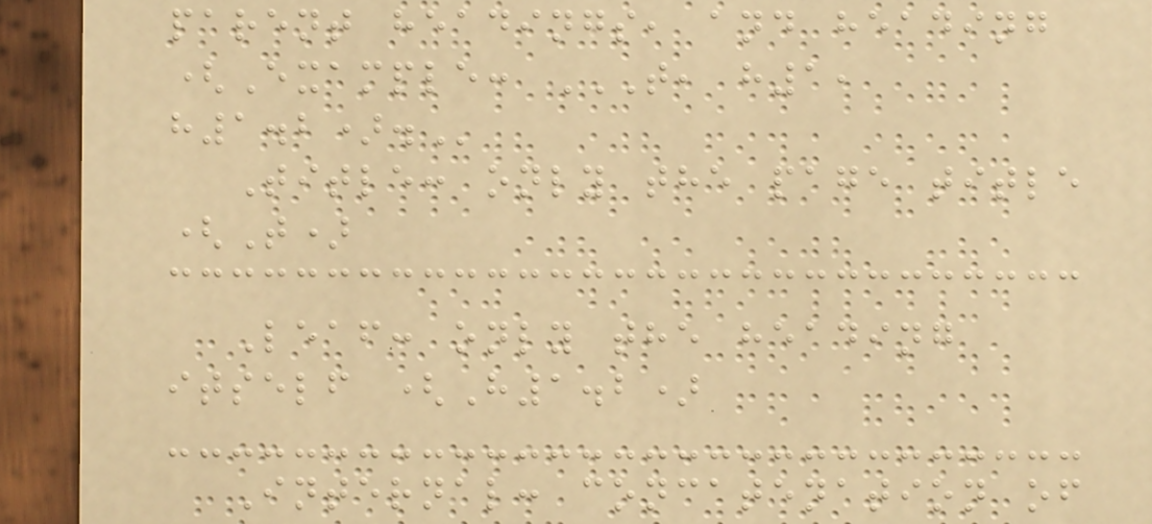parent headings, and heading
(Example: T, H1,
H1.2).
Title: only the page title
(T)
Leaf: only the heading
itself (H1.2)
Internal: concatenation of
